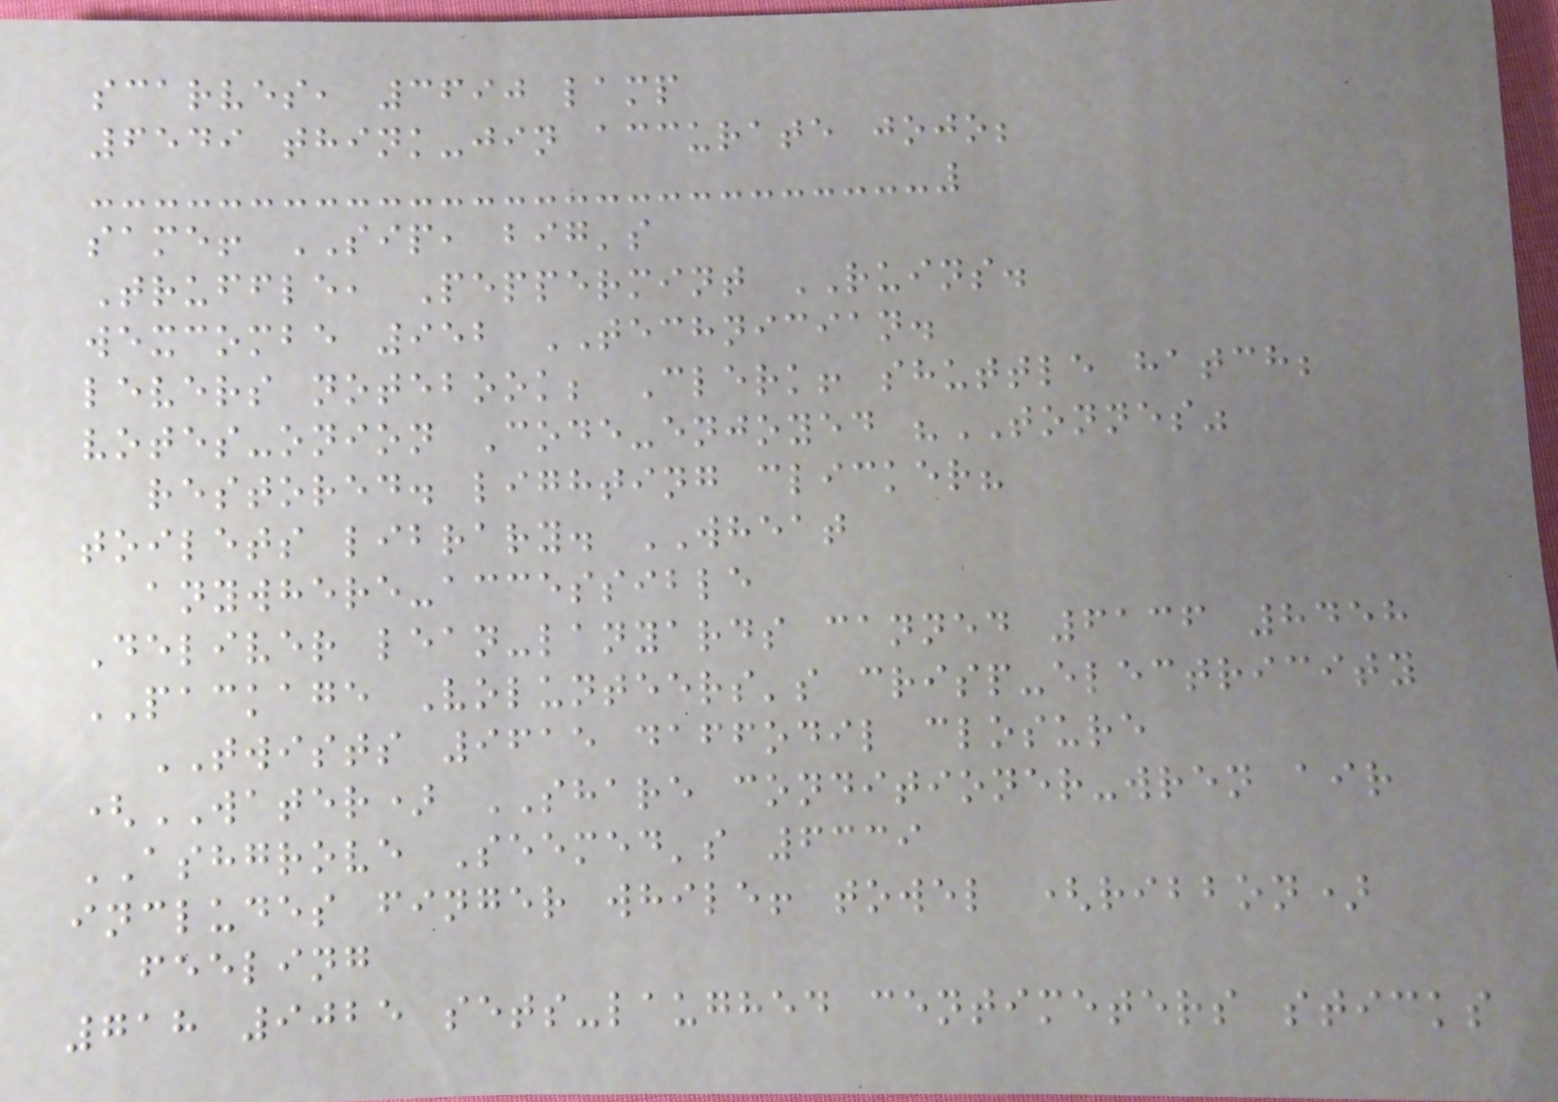scarves, 3690 lamp
6549 think-jin accurate jojo;
same! SIP, big's
Truffle, Peppermint RUINS.
wexcombe 952 TECHNICIAN.
levers notebook; Clerk! shuttle hatch;
votes-onion Code-enjoyed "TONNES"
restored. lighting clicker?
toilets library. WHEAT
anywhere-accessible
Deliver lean-lanyards canned 6136 8458
PACKAGE Volunteers's crisp-electricity
TWISTS 9615 daffodil closure
(WATER) SHARE conditioner-wren air
ASHGROVE Seemed's 6339
includes finger while! towel (ribbon)
feeling
718 9025 sets-laughed centimeters sticks
